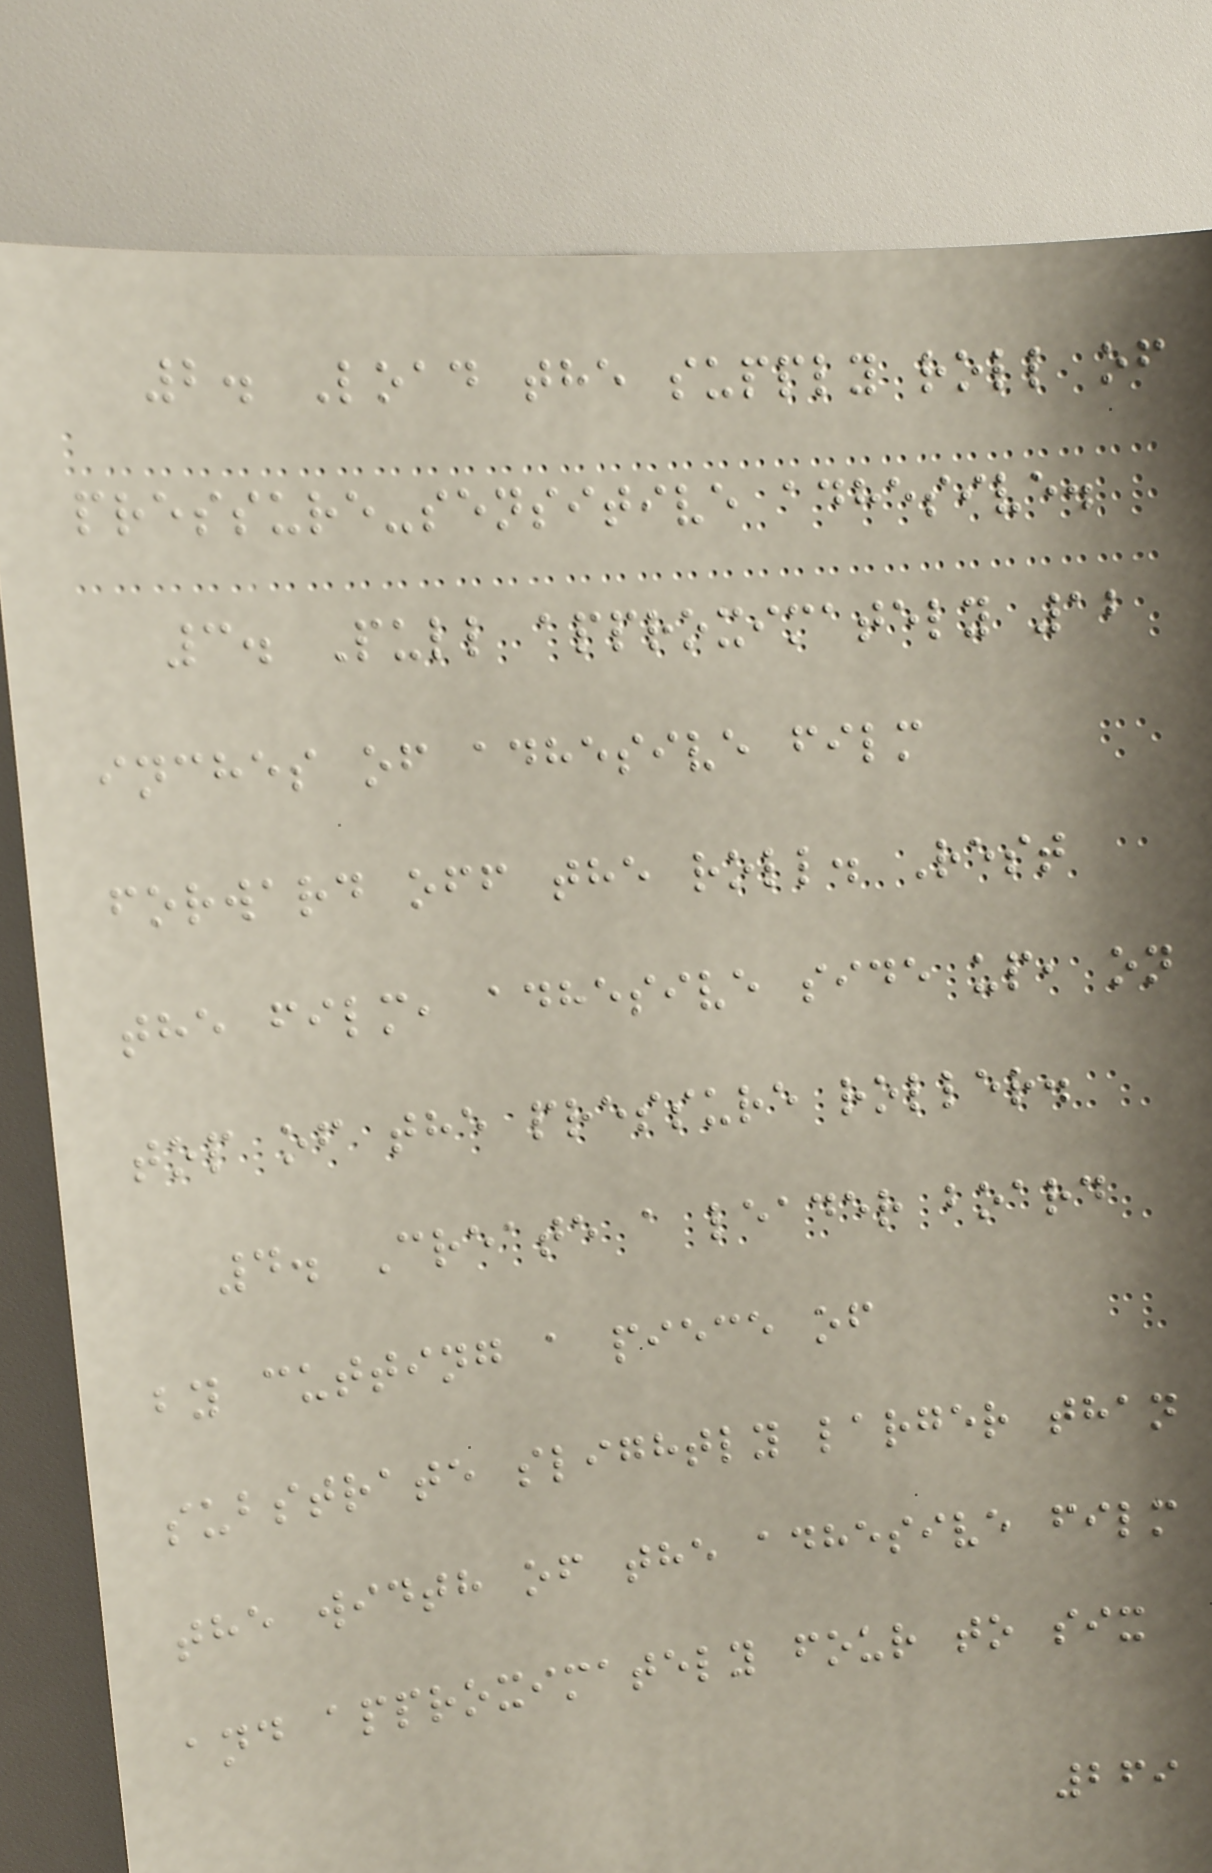2. Load the supply roll of
pressure-sensitive adhesive.
3. Pull approximately 12
inches of adhesive film
forward off the roll. Rest
the film, adhesive side up, on
top of the pressure roller.
4. Create a leader board
by cutting a piece of
substrate slightly larger than
the width of the adhesive film
and approximately four to six
269
